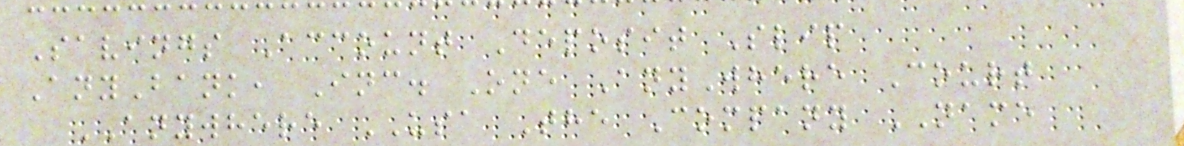Savings Account Deposit Slip
AnyBank, Inc. One AnyWhere Court
ANYWHERE USA The Company NAME
